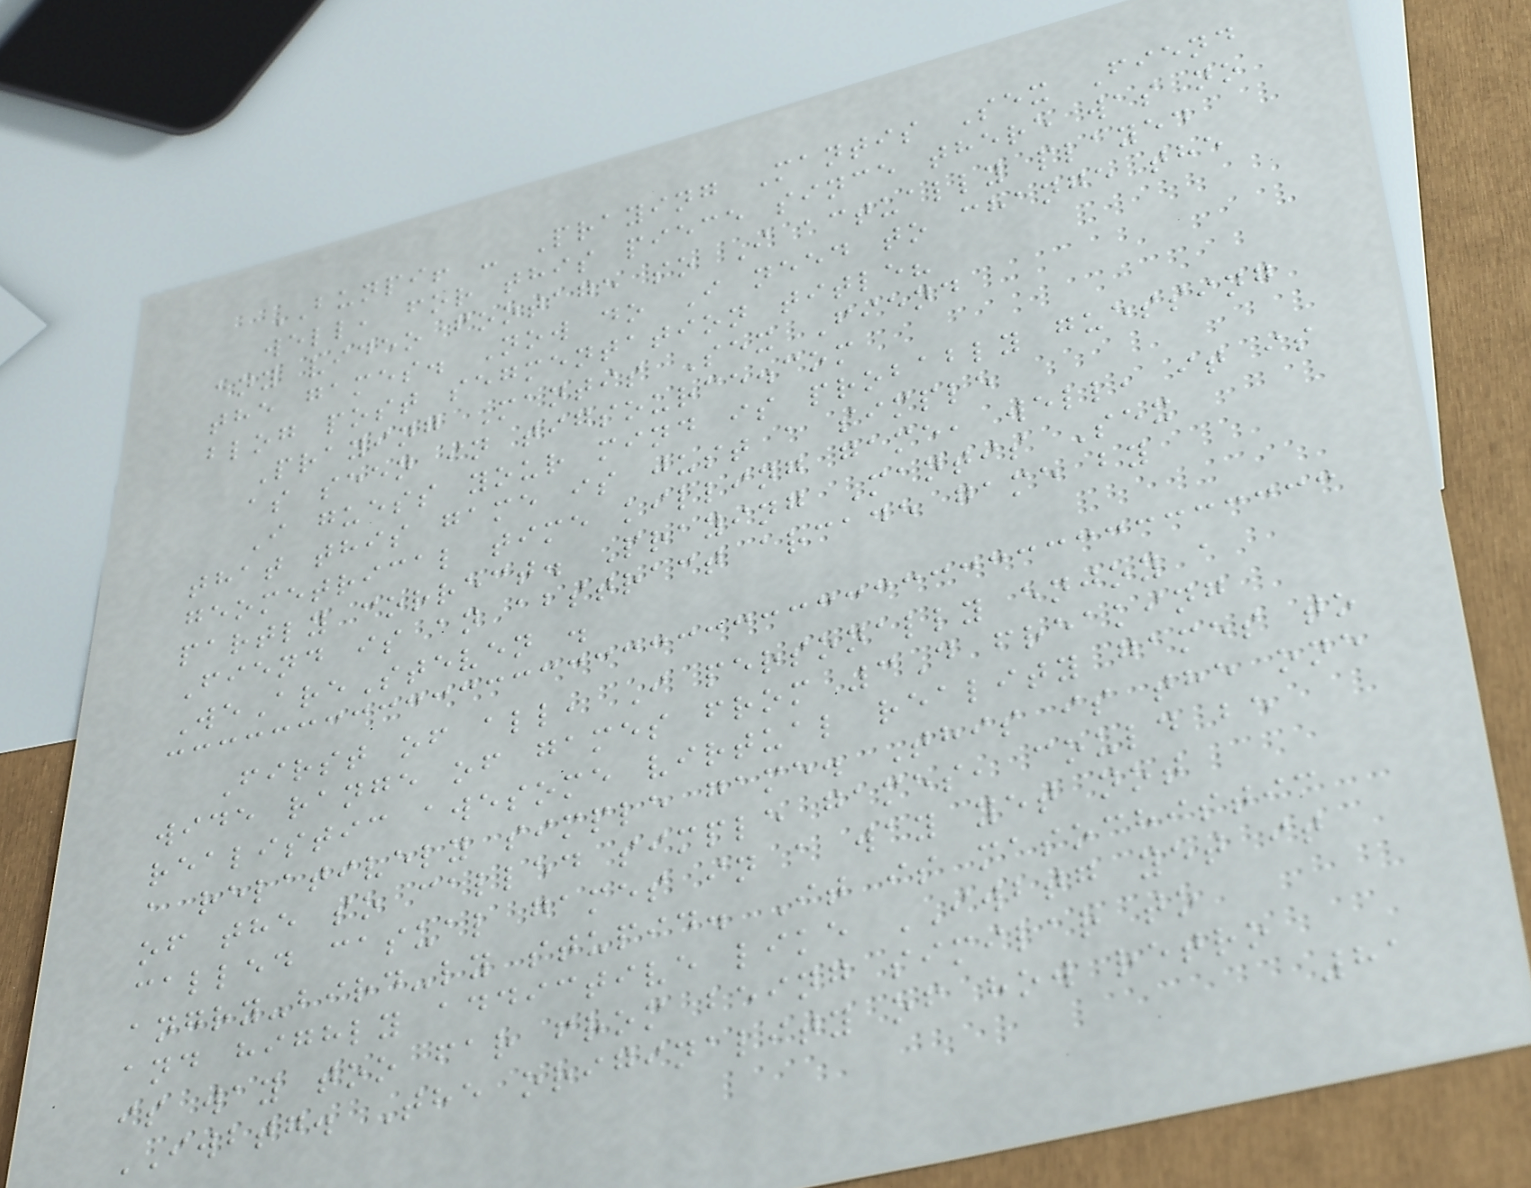BUNPI! - Praying Mantis Sex Fiend
well, for this piece since there was no
any video footage so I actually played
the games. Now do I need to change the
blog post segmentation title?
Praying Mantis Sex Fiend
as seen in tigsource.com
I guess your mind is probably guessing
that this game is just a simple
geometrical time killing game, well, it is
partly correct. Praying Mantis Sex
Fiend is an abstract arcade game by
WeAreSteven .
First of all, I personally enjoy a
wide range of games from 3D freaking
realistic awesome virtual reality games to
a relatively simple game. This is the one
of the so called simple games, could be
called casual games in a way yet not
angry-bird-ly stupid. It is masochistic
and highly addictive like IWBTG yet it
is way too far from being similar to
IWBTG. The originality of how retro
81
